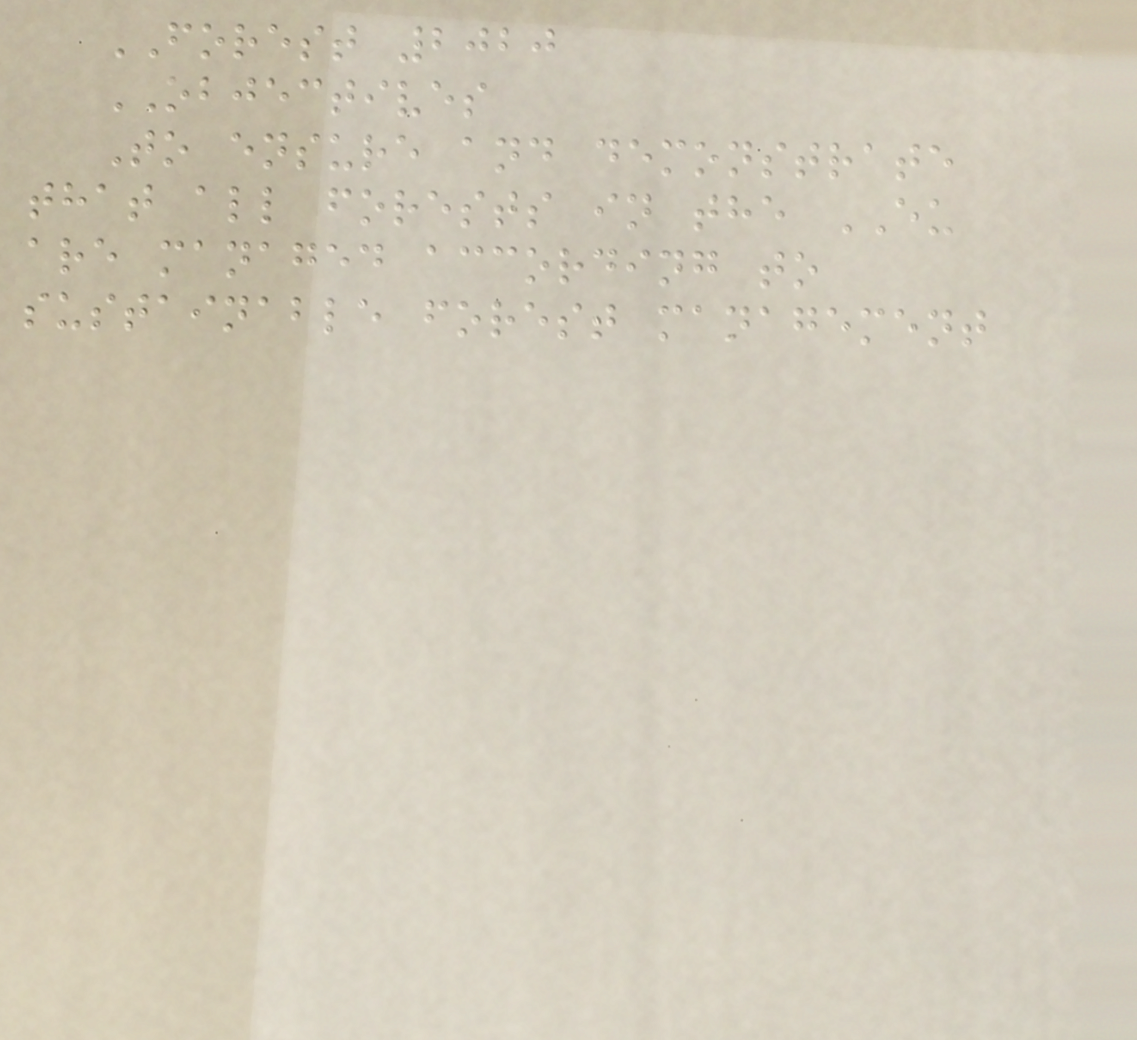FOREST 2020
OBJECTIVES
To ensure and demonstrate
that all forests in the EU
are managed according to
sustainable forest management
